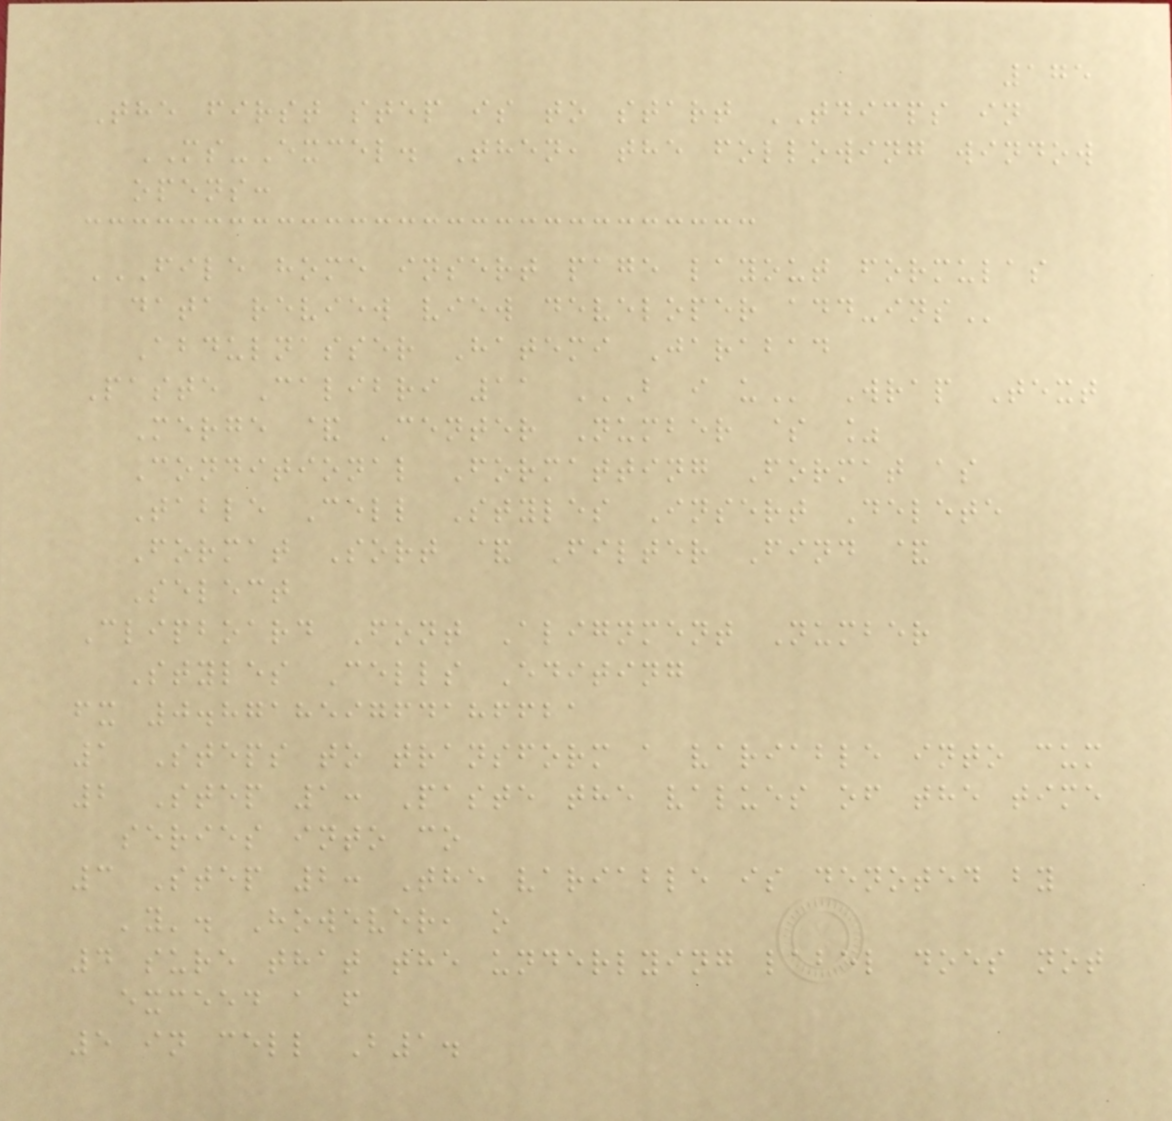175
The first step is to start TDICPS in
MS-Excel. Then, the following window
opens:
FILE HOME INSERT PAGE LAYOUT FORMULAS
DATA REVIEW VIEW DEVELOPER ADD-INS
Abdulnasser Hatemi Jarabad
Paste Calibri 11 B I U Wrap Text
Merge & Center Number $ %
Conditional Formatting Format as
Table Cell Styles Insert Delete
Format Sort & Filter Find &
Select
Clipboard Font Alignment Number
Styles Cells Editing
fx 0.871859764186621
1 Steps to transform a variable into cum
2 Step 1: Paste the values of the time
series into co
3 Step 2: The variable is denoted by
'y'. However, o
4 sure that the underlying label does not
exceed a f
5 in cell B1.
